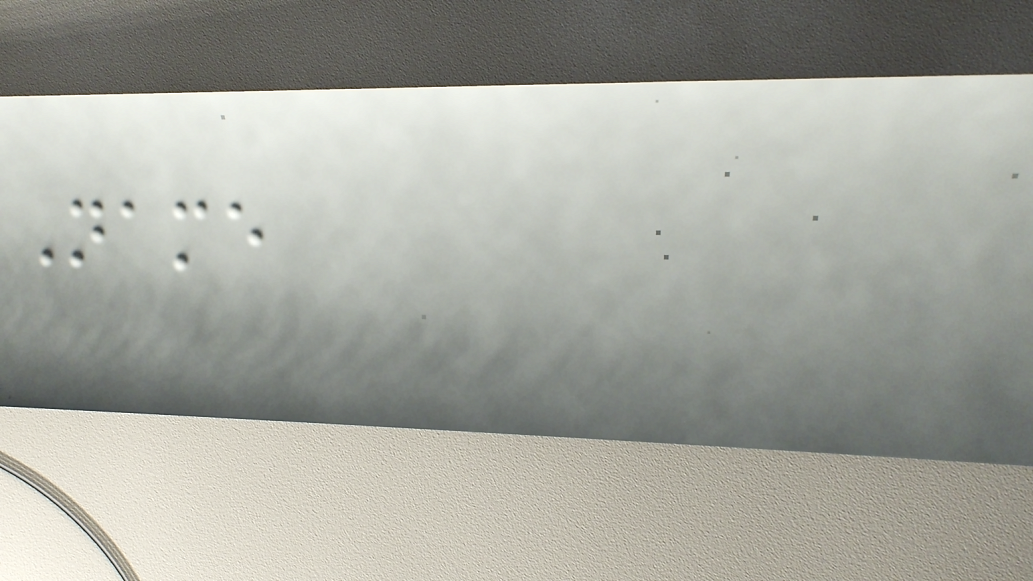Name
